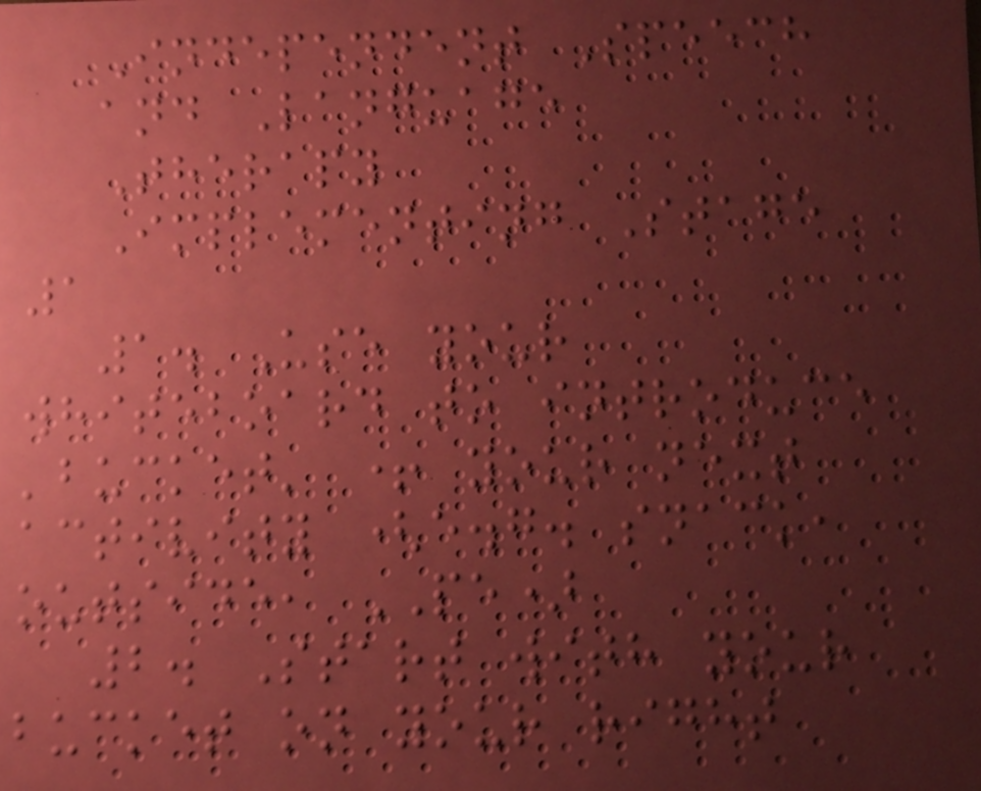Independent Speech
and Language
Therapy
Implementing Stage
1
1. Use your
whiteboard to introduce
'bucket' + your next
activity (e.g. snack,
outside, PE)
2. Start with your
bucket on your right
